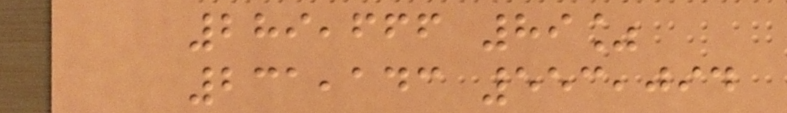289,666 89%
231,143 553,094
